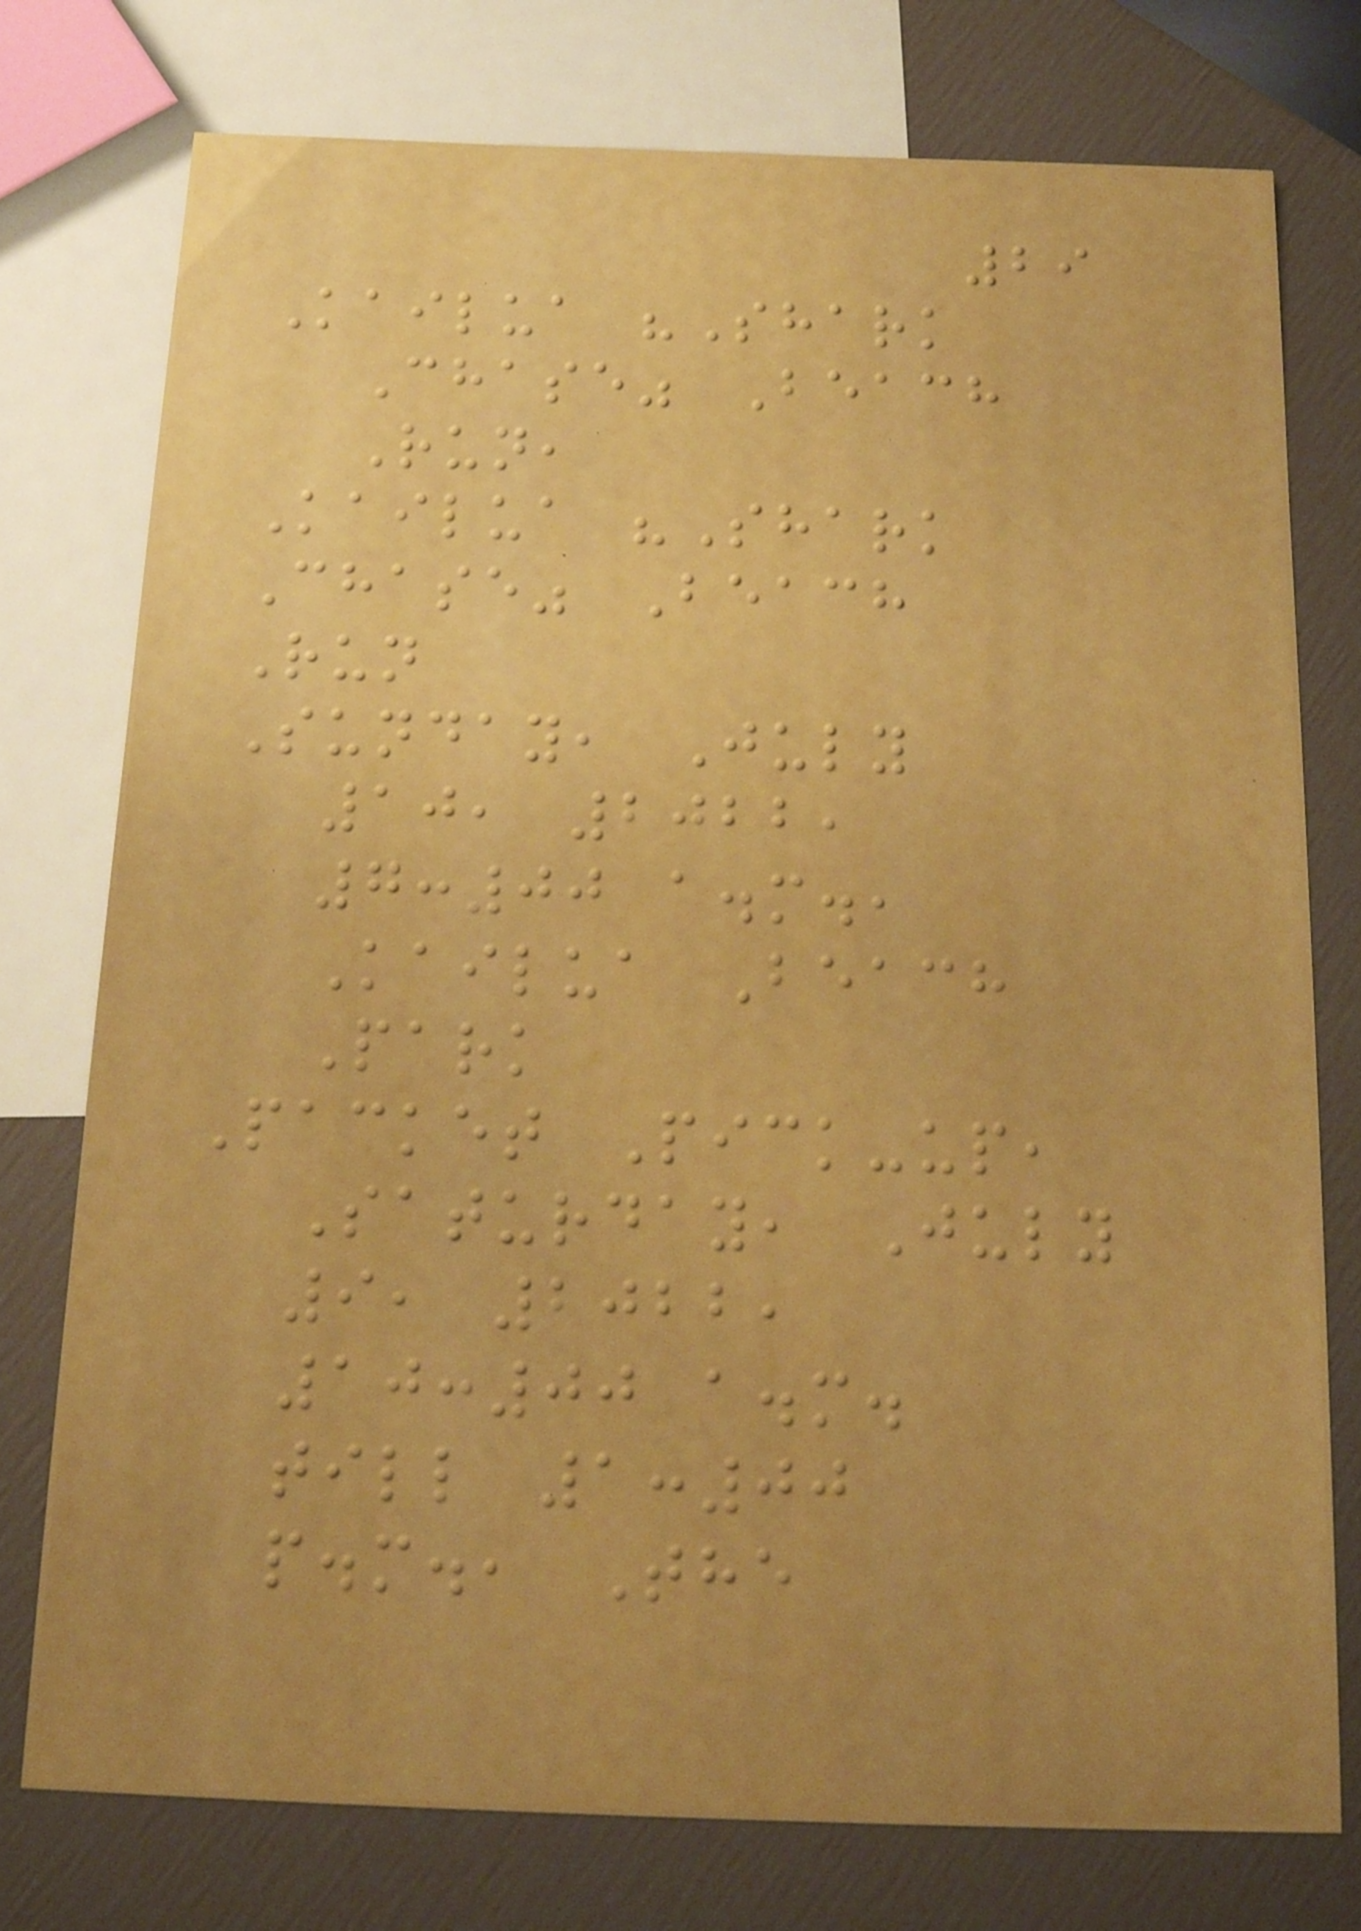29
Kailua "Shark
Chase" Beach
Run,
Kailua "Shark
Chase" Beach
Run
Sunday, July
10, 2022,
7:00 a.m.,
Kailua Beach
Park
Packet Pick-up,
Saturday, July
9, 2022,
10:00 a.m.
till 1:00
p.m., The
